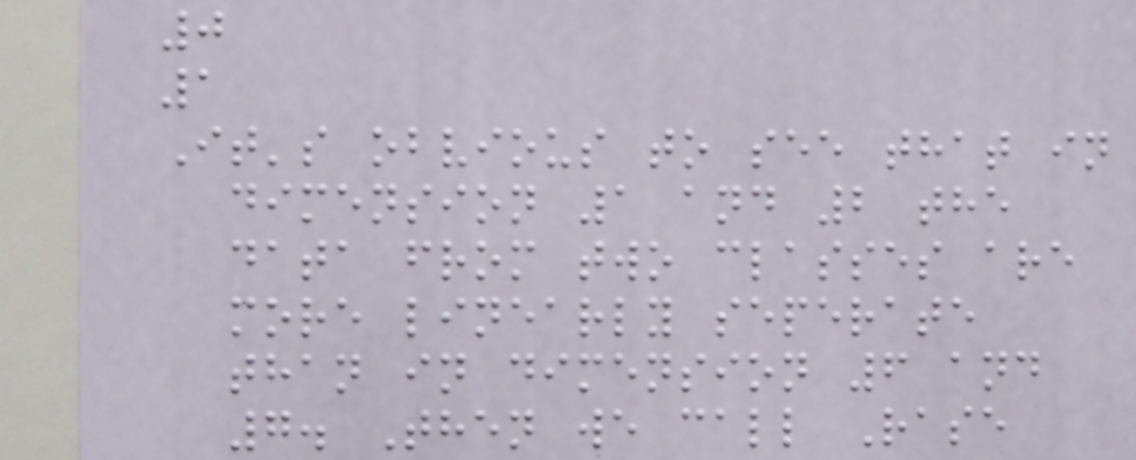0
1
It's obvious to see that in
dimension 1 and 2 the
data from two classes are
more linearly seperate
than in dimension 6 and
7. Then we call Rase
